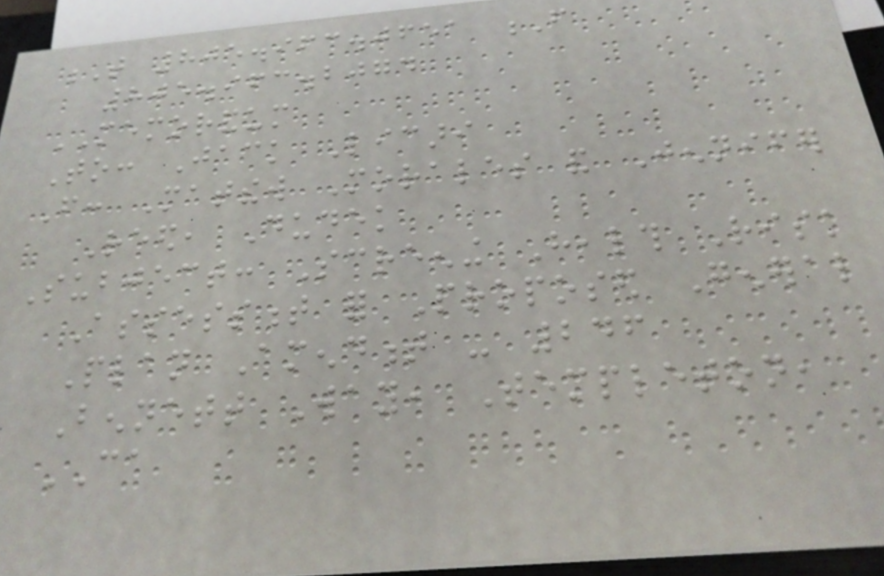T 805.963.0651 F
805.963.2074
MEMORANDUM
To: Jack Licari
From: Matthew Morales and Jennifer
Reed, Dudek
Subject: Screening Health Risk
Assessment for Proposed General
Plan Amendment - 246
Bennett Way, Templeton,
CA
